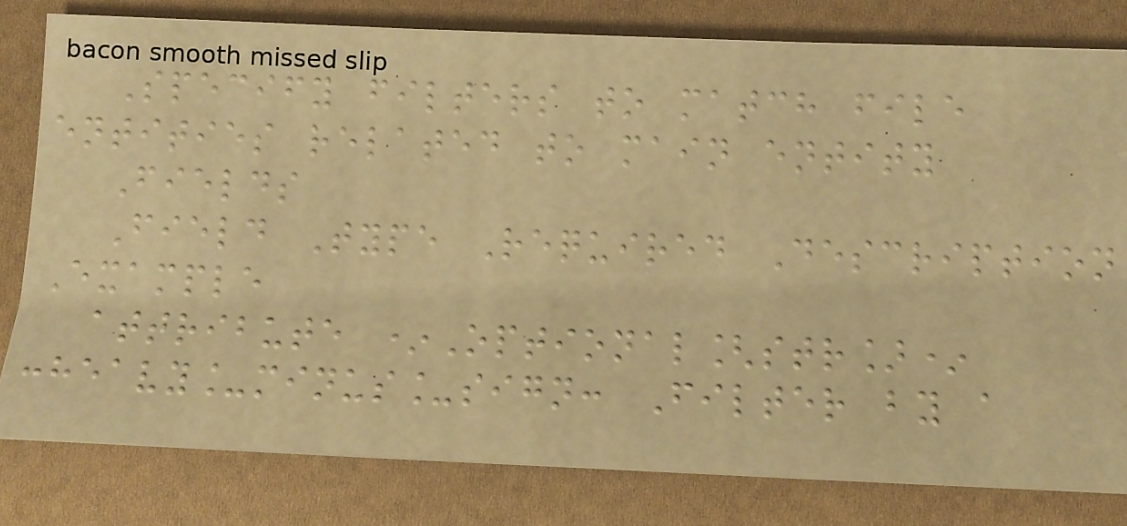Specify filters to match file
entities related to main entity
Fields
Field Type Required Description
Example
attribute *Optional[str]*
:heavy_minus_sign: Filter by a
